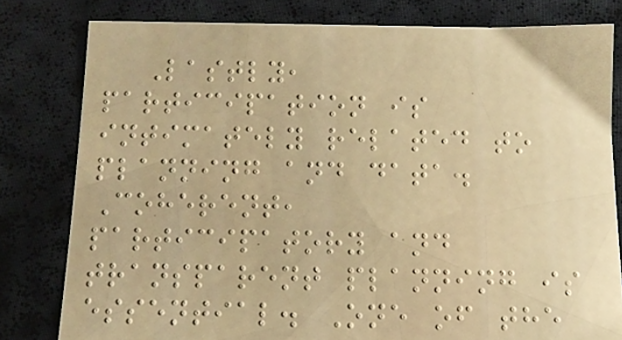Lastly,
participation is
intimately related to
planning and data.
Coherent,
participatory and
transparent planning is
essential. One of the
